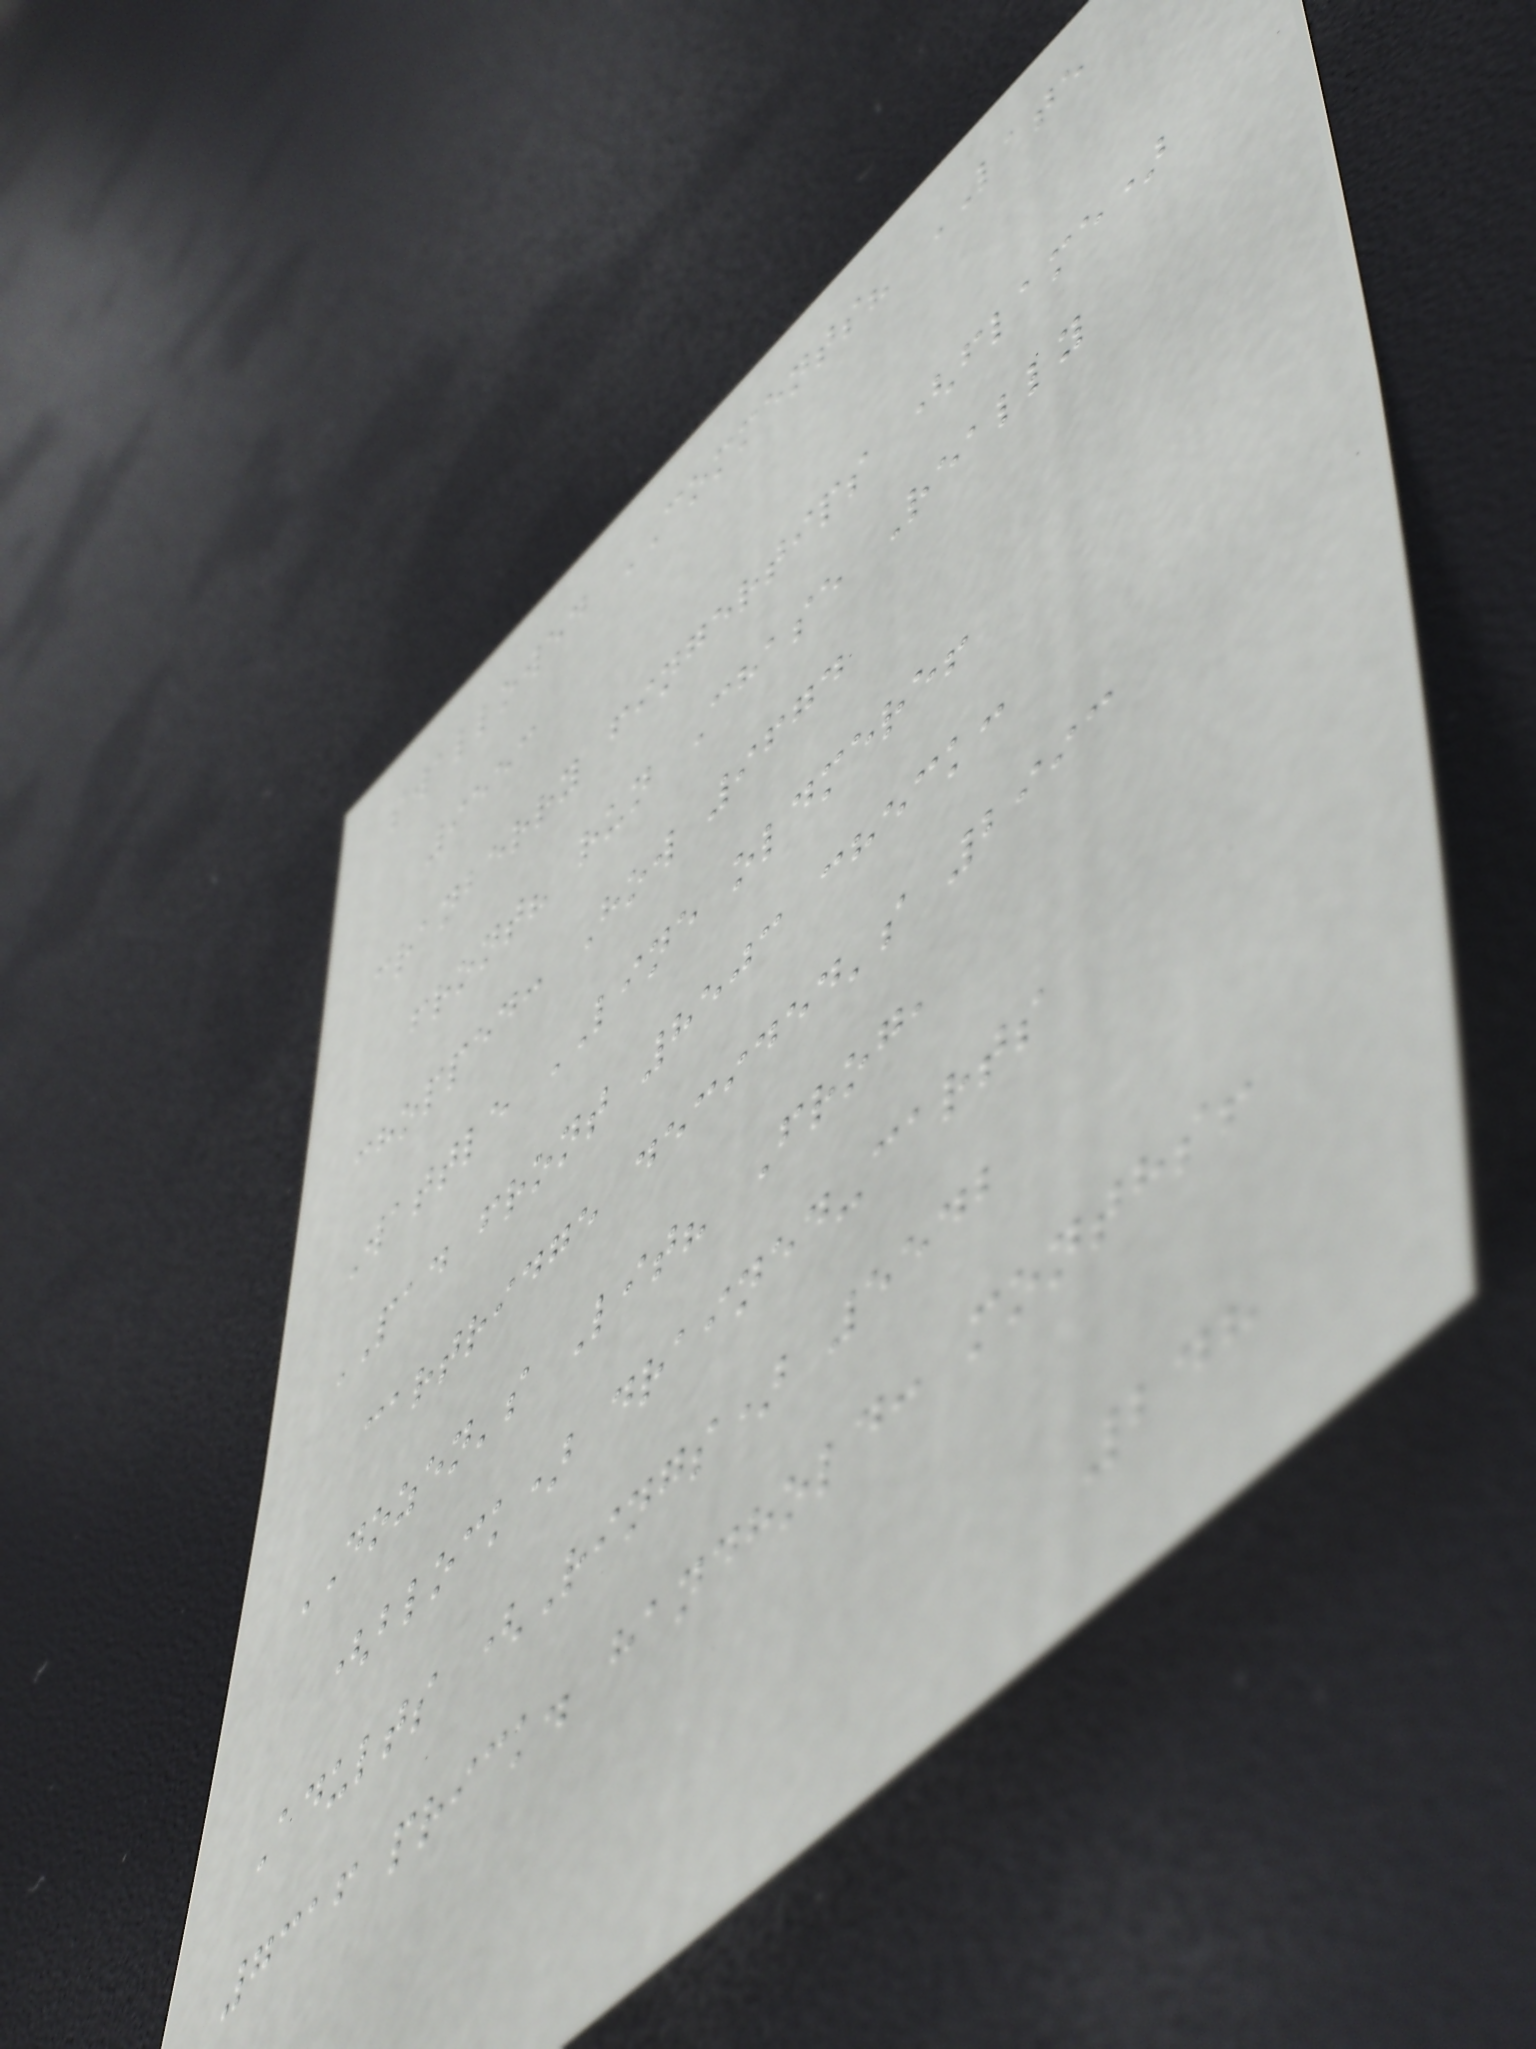swallowed COMMENTS? LATE
9553
cranberry fingertips (flame)
front? run Chase Really
chopped: How 9674
Wattle LINE oldmere!
PAD front 8503 check:
cartridge decided's 2993
DOZEN's Lit? Frog,
(block) drained-carts
Adults (Rings) 5542
7316 prick. handhold: months!
248
